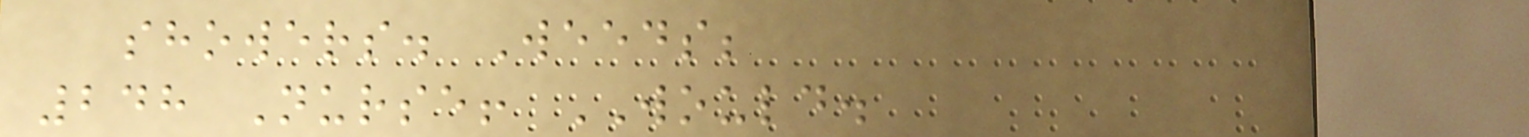showers. Weeds;
248 Nurse! WOULD.
